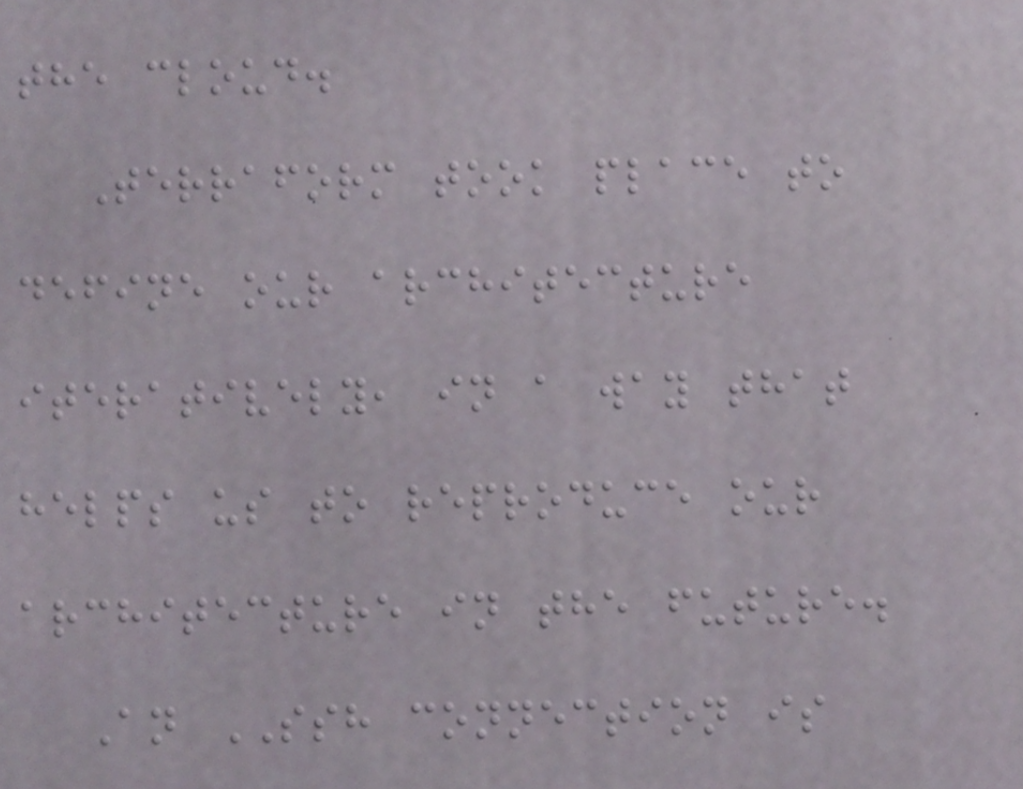the cloud.
Terraform took place to
define our architecture
iteratively, in a way that
helps us to reproduce our
architecture in the future.
An SSH connection is
